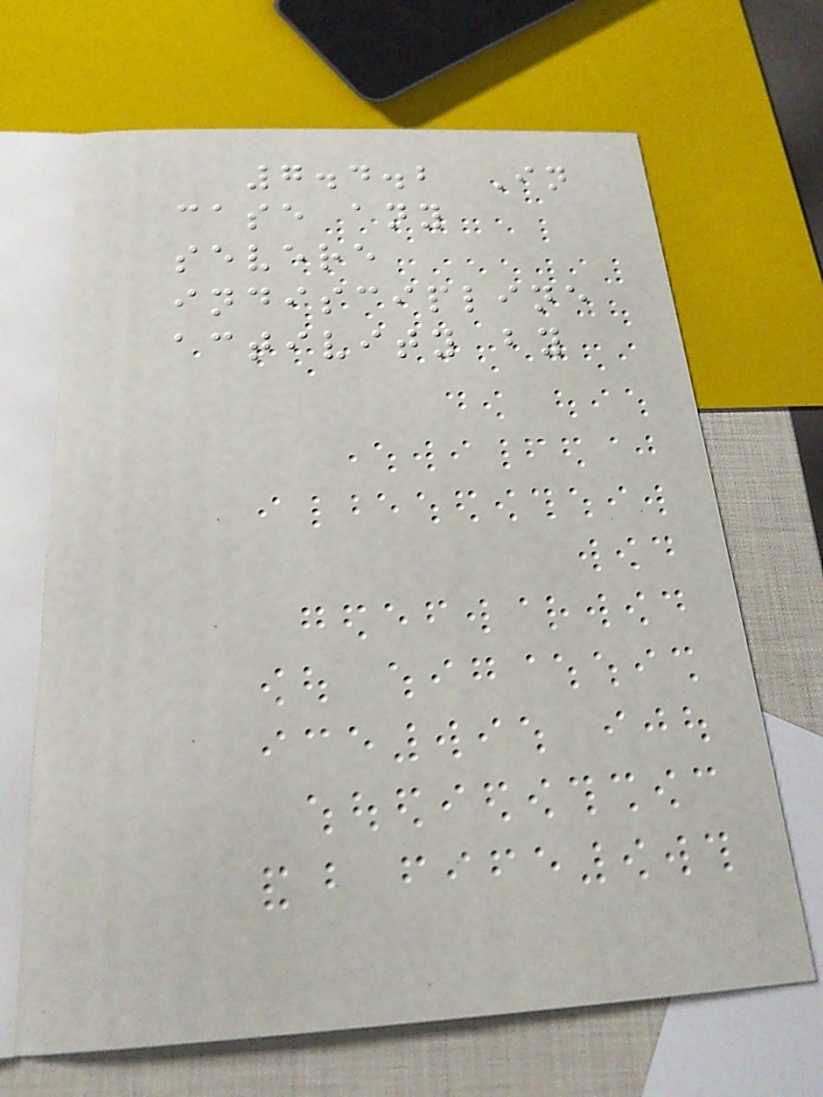7.4.2 In
case any
severe
indiscipline
activity by
